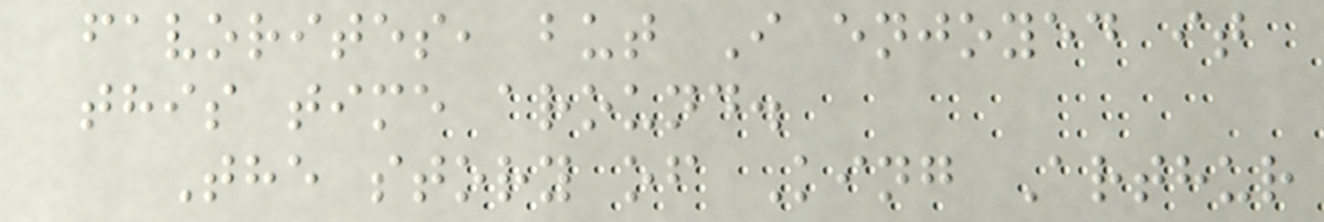favorites, but I enjoyed it
this time around.
The story of King Arthur
